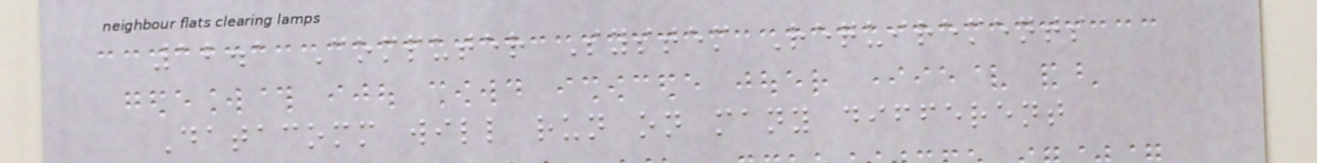12.1 Computer System Requirements
Datacomm will run on many different
